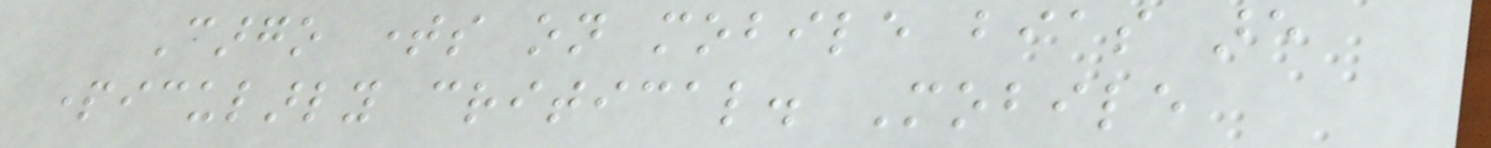Cargo times on mobile bias are
particularly critical. Mobile
